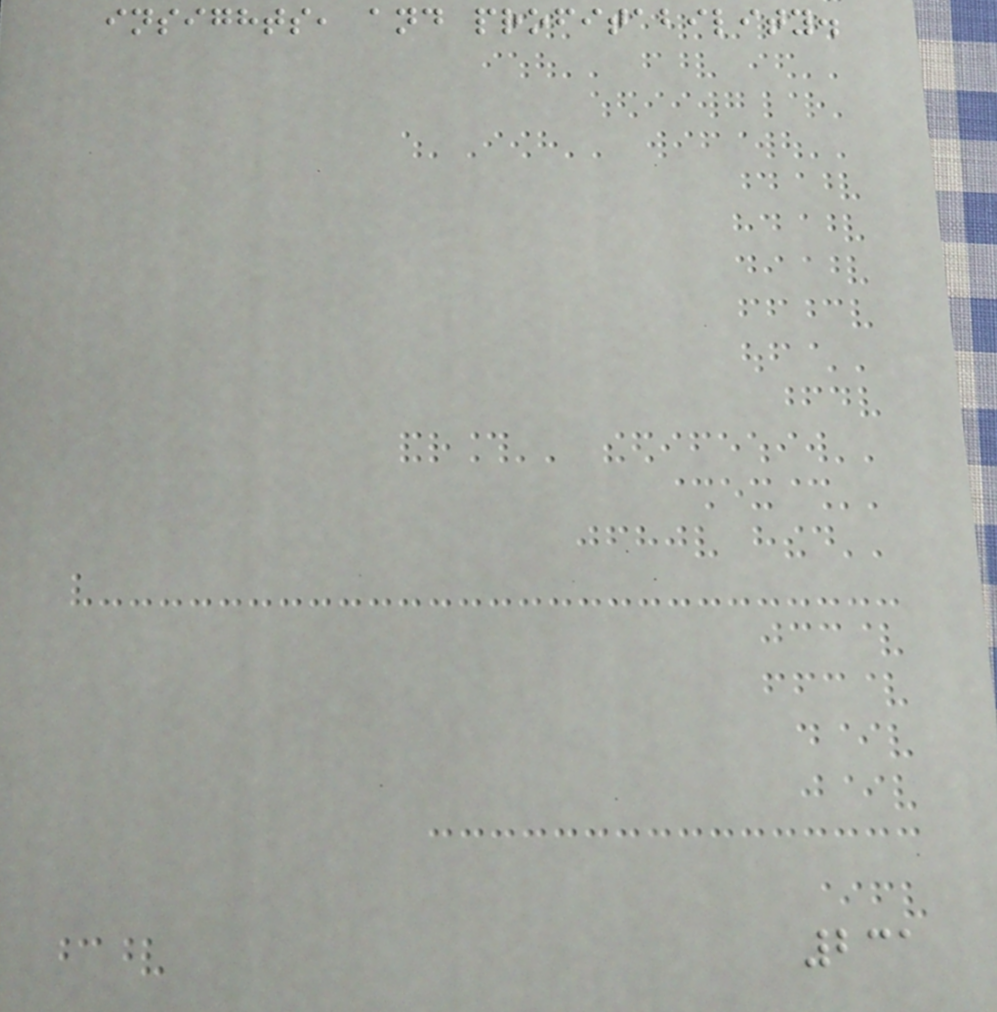insights, and profitability.
231
